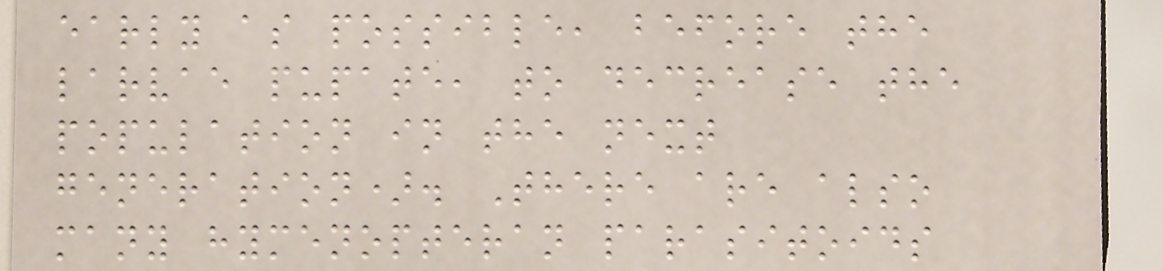early as possible, before the
larvae pupate, to decrease the
population in the next
generation). There are also
many hymenopteran parasitoids
